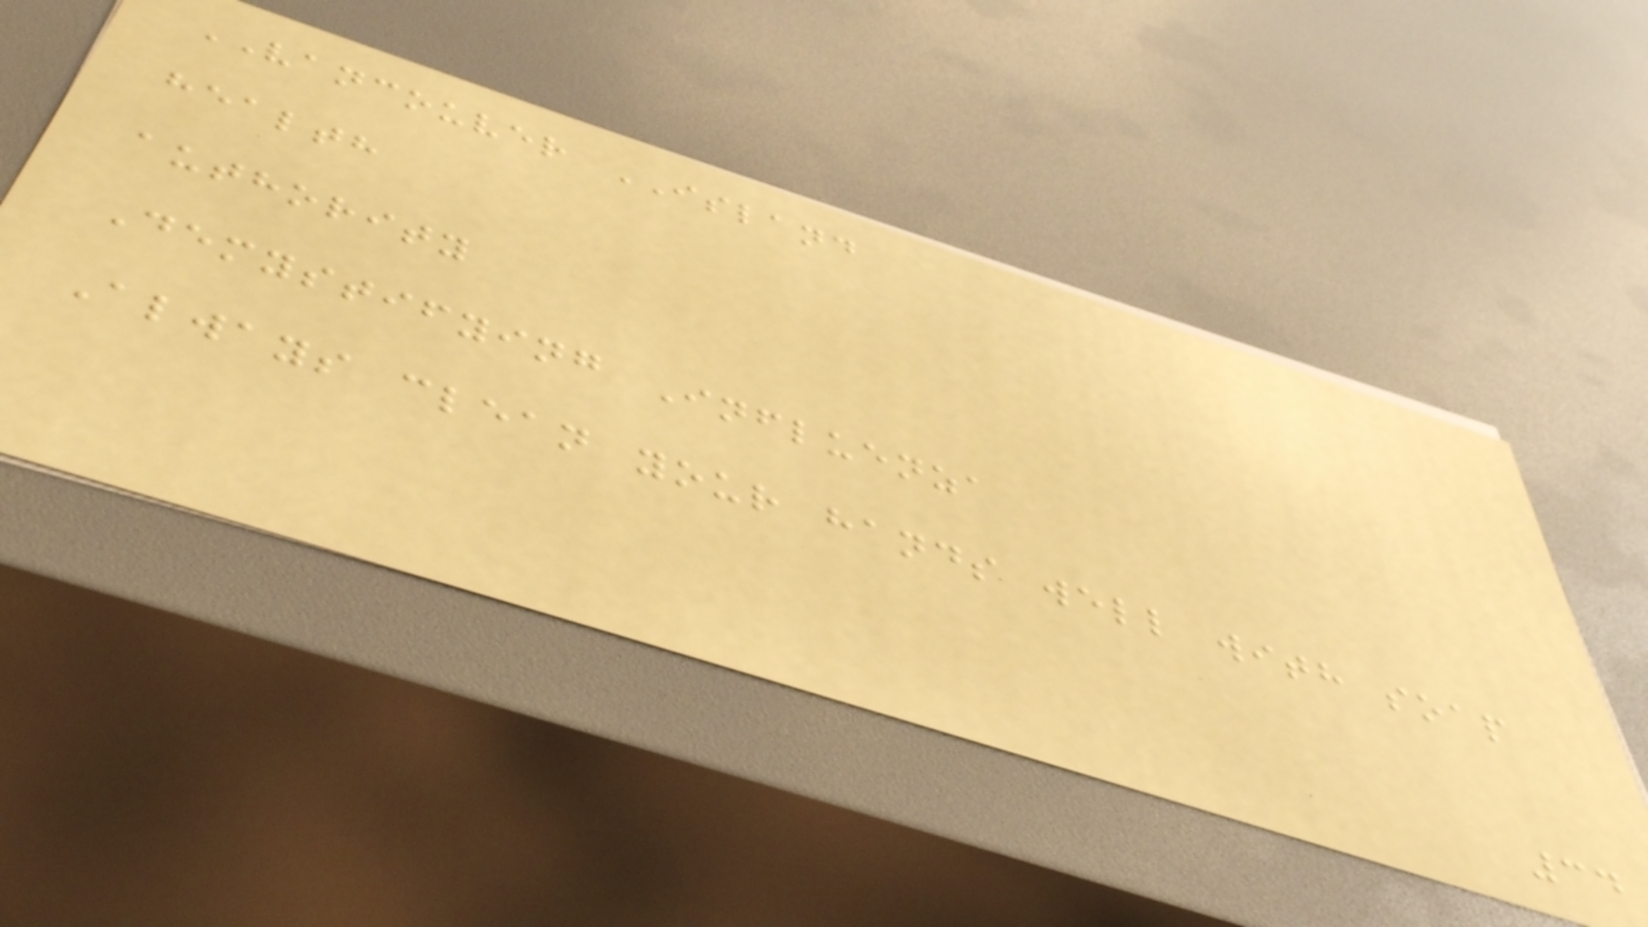VANCOUVER ISLAND
health
authority
Demystifying Influenza
Always clean your hands well with soap
34
